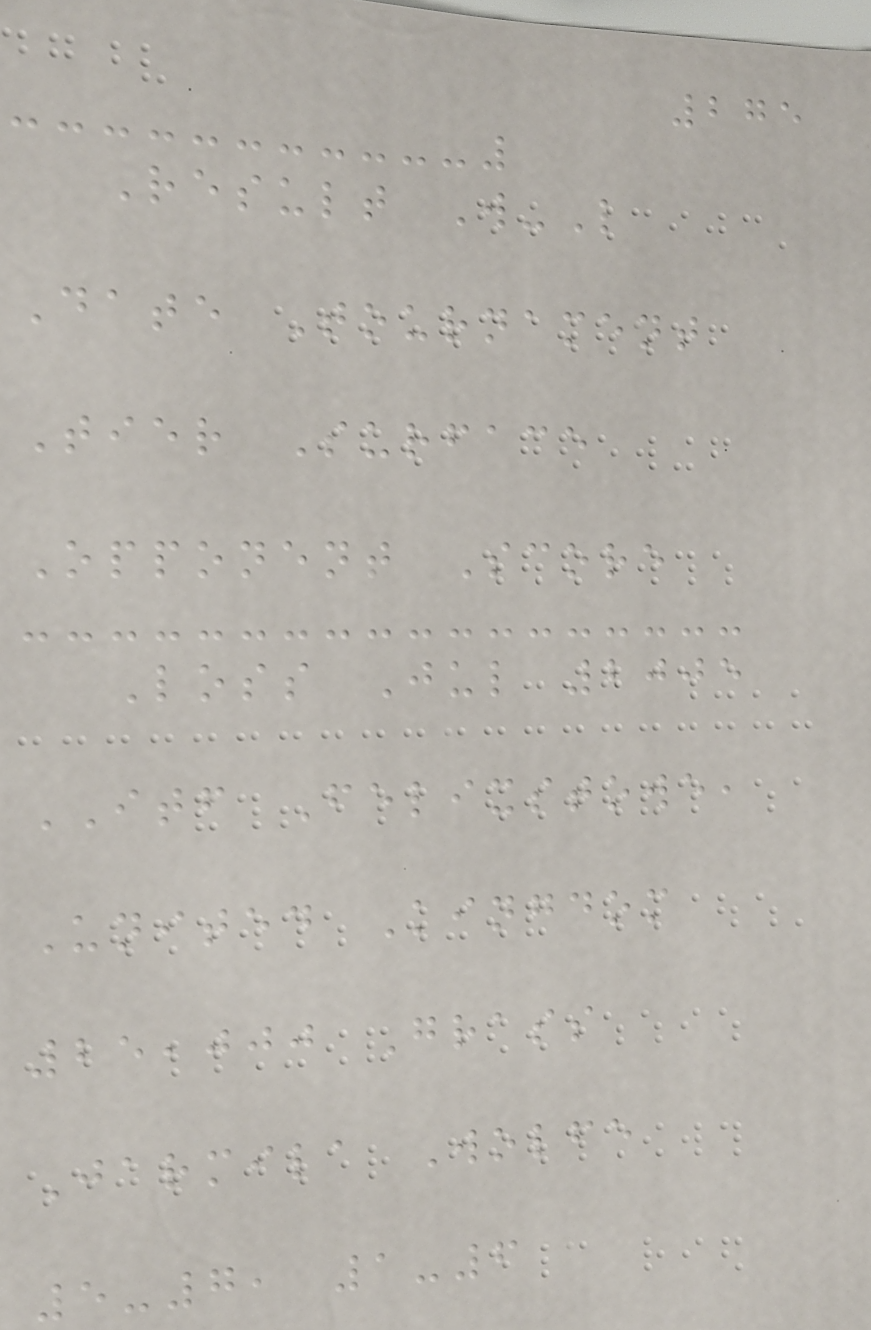275
Result W-L
Date Tournament
Tier Surface
Opponent Score
Loss Jul 2005
ITF Felixstowe,
United Kingdom
25,000 Grass
Jarmila Wolfe
5-7, 1-6
